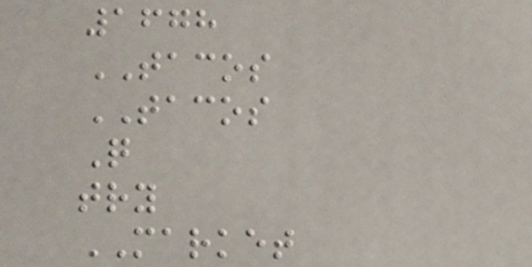1678
TACOS
TACOS
Q
try
MARKET
